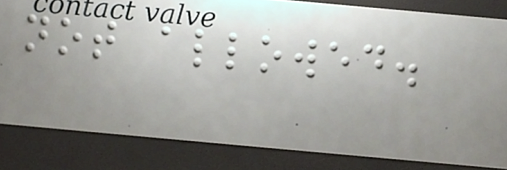not allowed.
